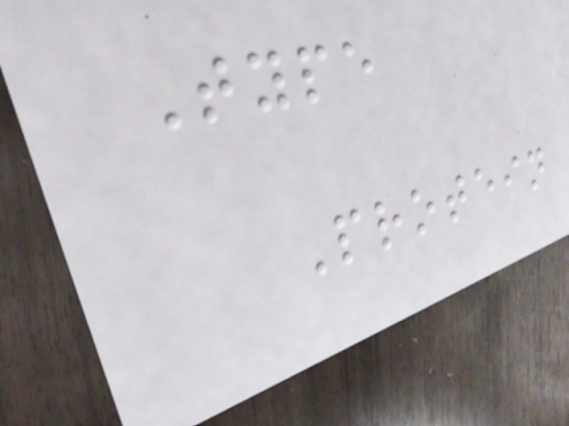Type
Protein
